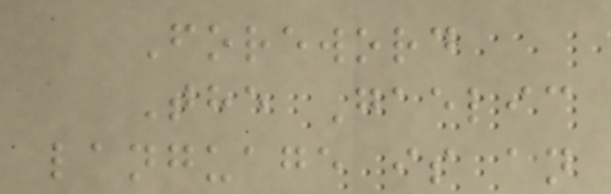Foreword
The Gaelic
language is an
